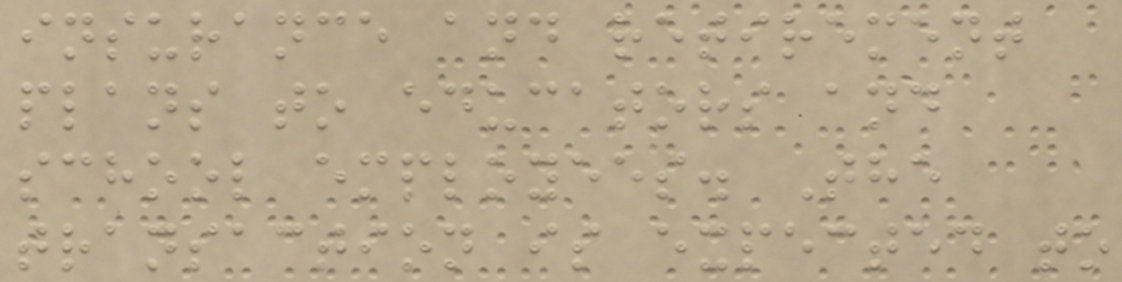insurance and retirement
plans to educators and
school employees. The
transaction is expected to
